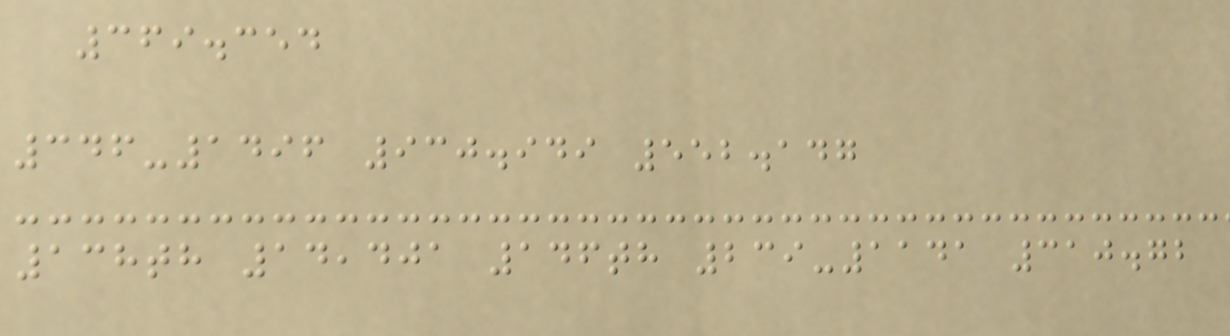369.354
346-1496 930.949 552.147
138th 14,401 146th 239-1141 310.72
